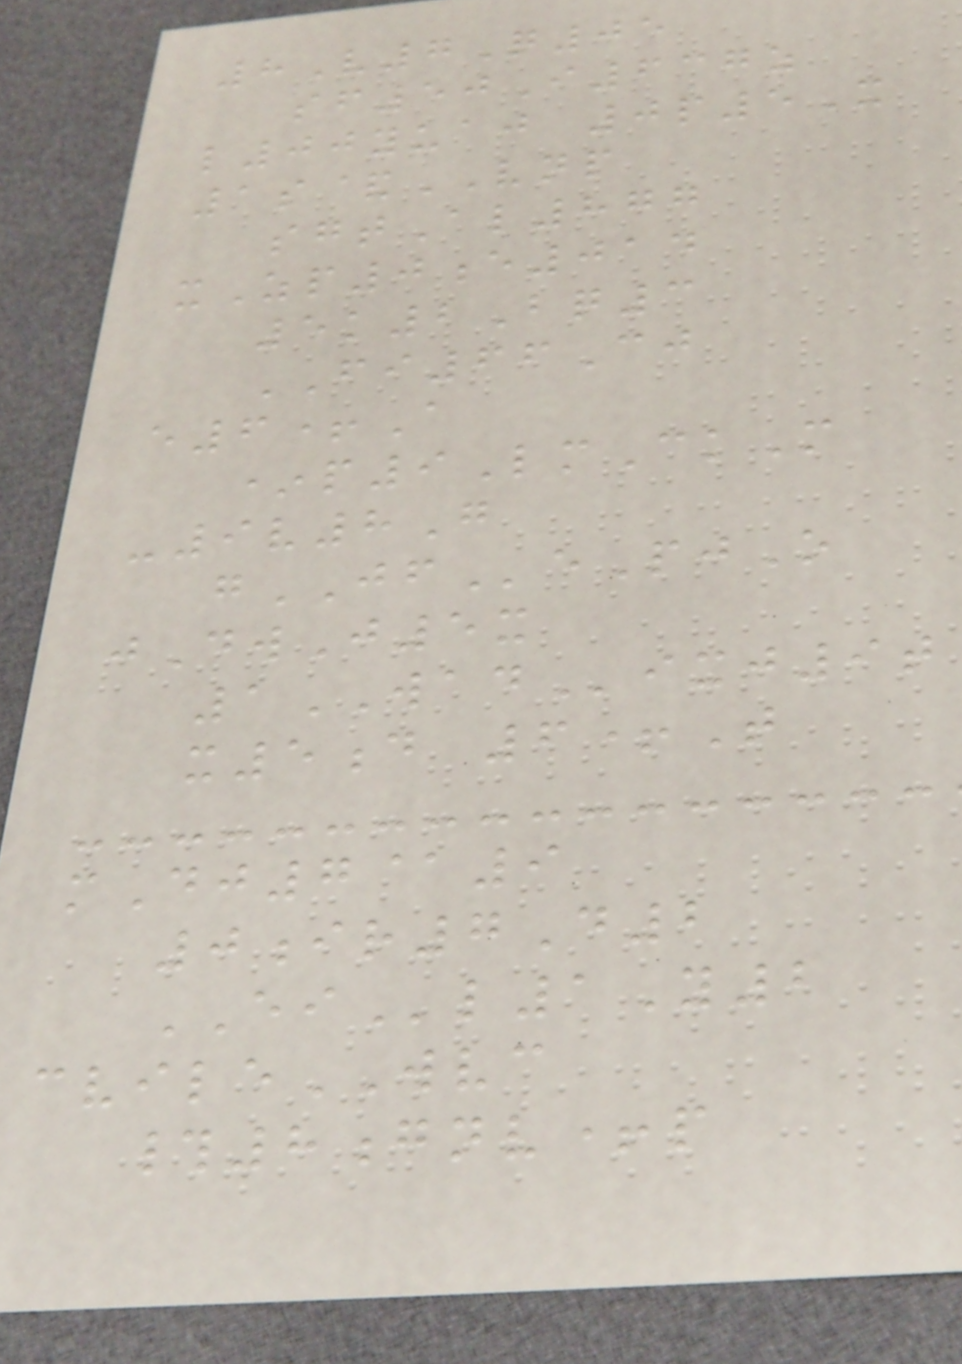8V7Q05
sf50I637z
l00yuaj 0p5X
1s&VNP
sgtAl877
xZp0e014
5k2Bq3
FI66Cj
e6+A
*p9LmCkM
-9v8G
gJFePjO
jDwJ5x
1WADixj9t
x5d 6+T
mDj7@9
0ir7D2
EIl1Y2
cvileWVC
#8gnv+p
